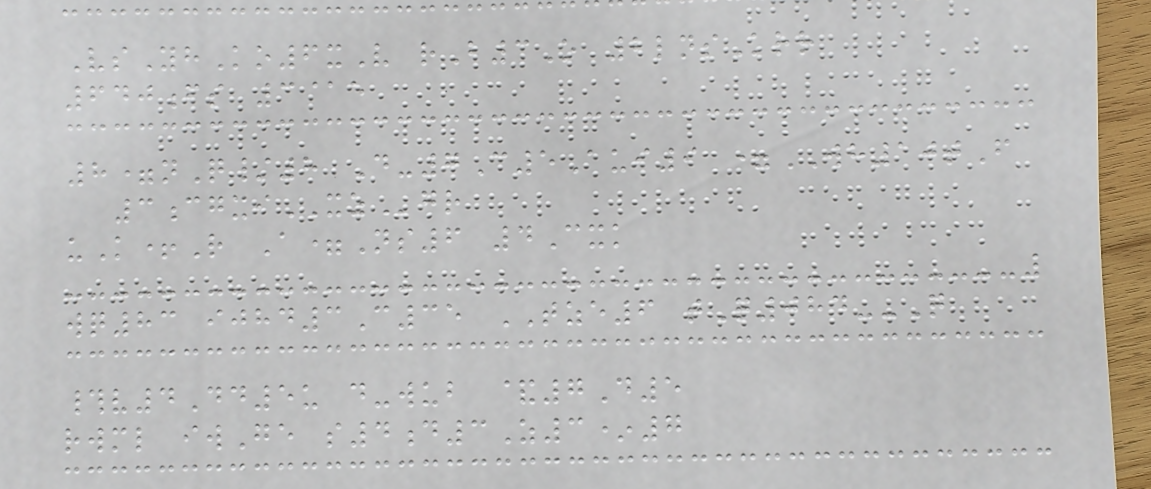VsYhKo6xV rB3O 2lnsKrr
640fs 3@e
8=nQ/8 D-7C5Aui9 =WH10tF
3cgxiXZgr
uK+R A=Ns6 4Cxk
wq83 ijhd3C35 TZE6 tQ084--Q
#v4Dd5u d-wub &7D5
rwml iwGe s4d3Z3*7
